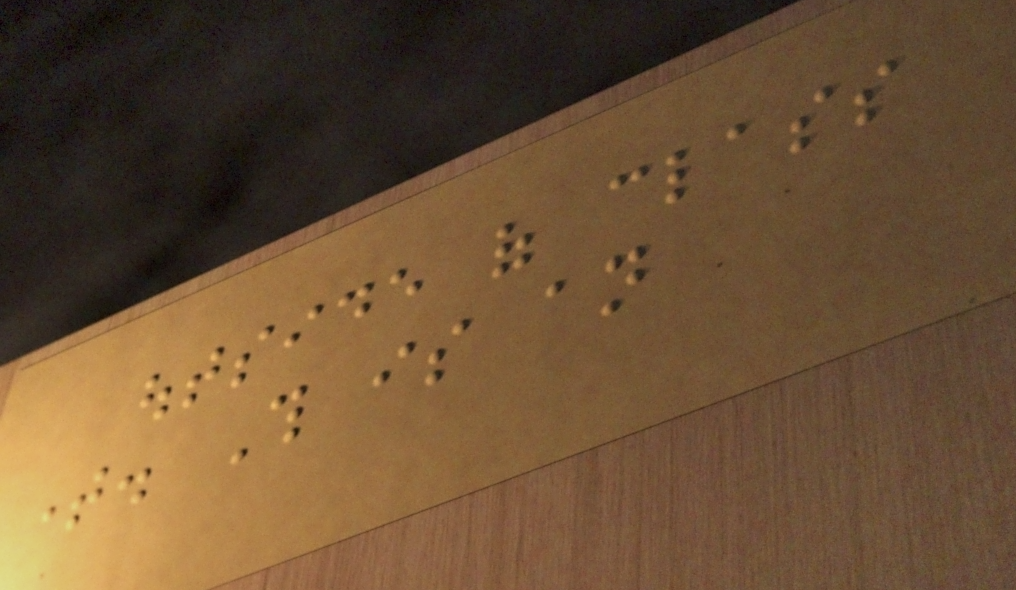outside of class
time. This is an
